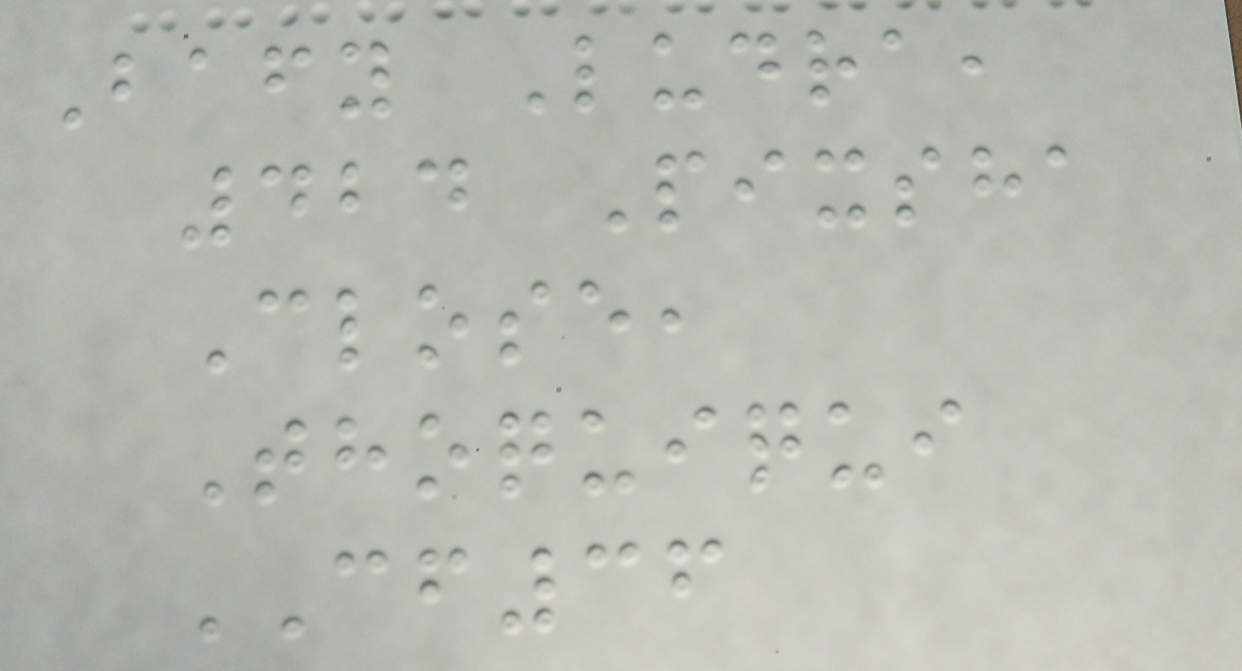Bafy Ludra,
424 Pixsha
Close,
Thoquiqui
CF36
